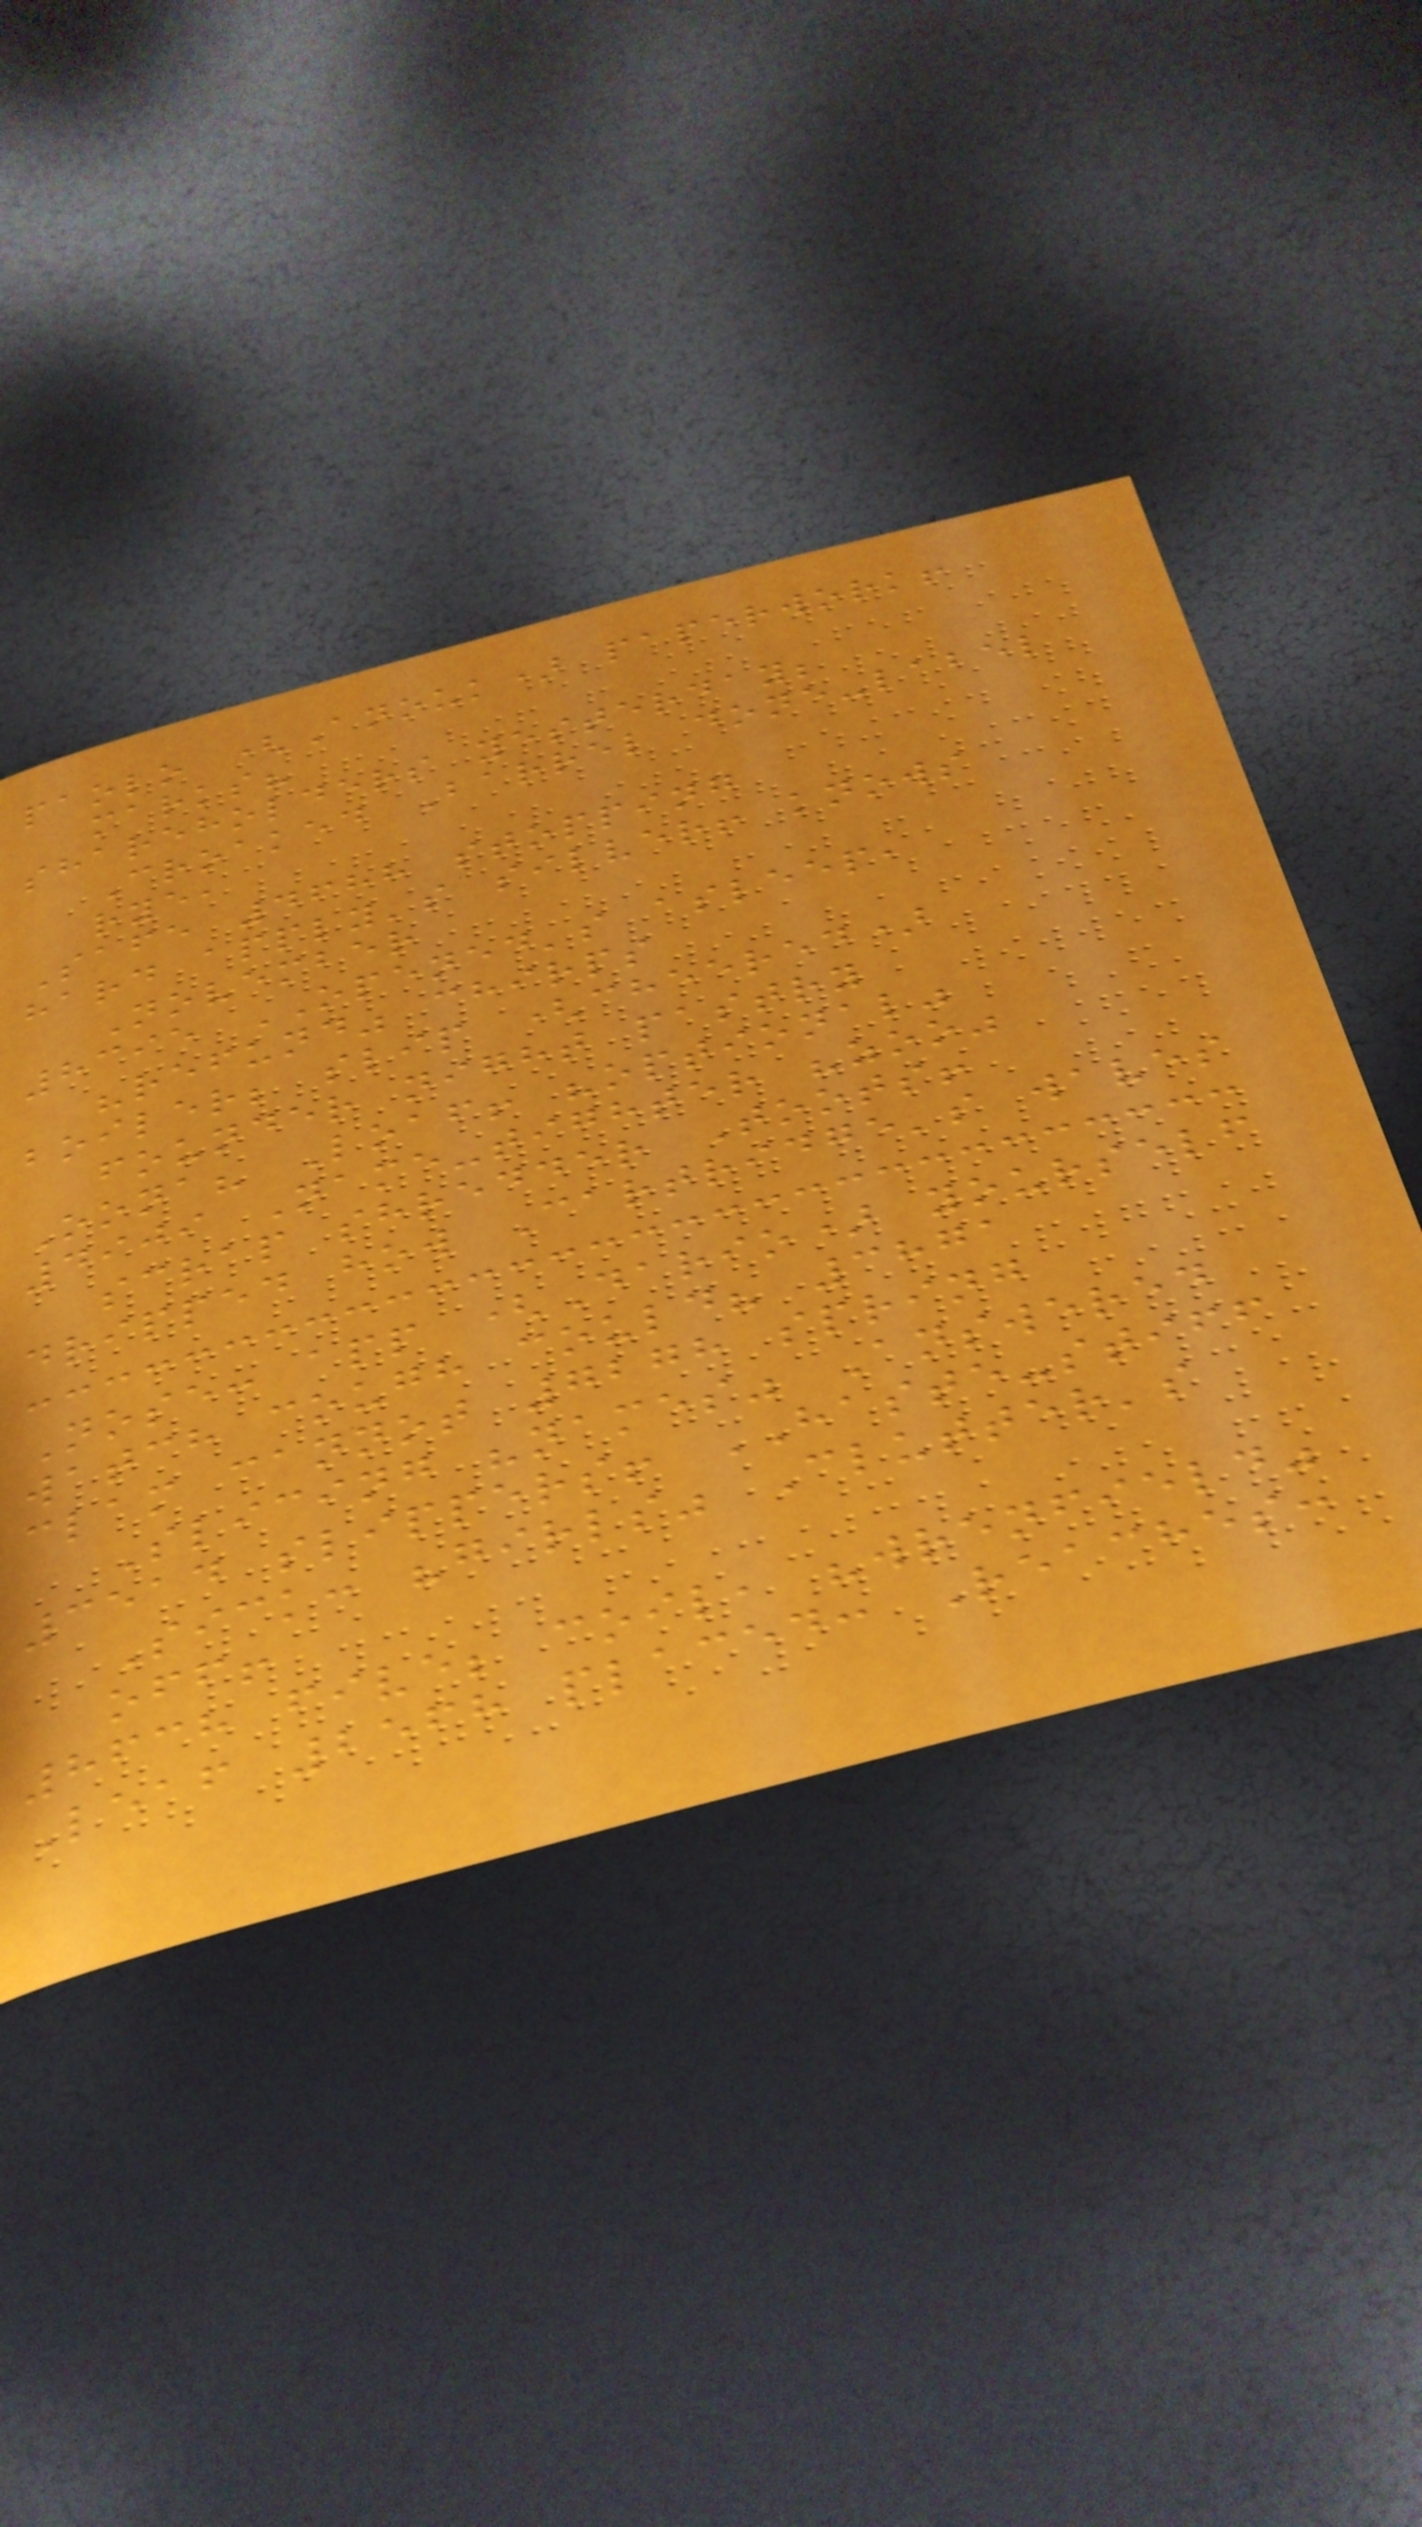paolo (Anouk) paperwork!
marks?
shareholders yesterday;
Croaked Barrel done-label
rye,
Safe 4688 stopping
hard apply's silver! knows
November
8395 OPENED's asleep,
"refund" chirps
boiler; slip (cheered)
founder night pastry
Oona? Loaf! "optional"
4909 Name-tighter "zoo"
scrap shredder Toots!
dripped how Cartridge's waves
Nose: app (Dario) yourself
watch cough could? 3871
clam cannot 7278 spring
Slicing "names" Answered
3514 slippers! HASTE-stiff
Sick: "girls" Clutter's
off!
8638 five; coil, "wrenfield"
Leaf 2568 placed: Reaches:
